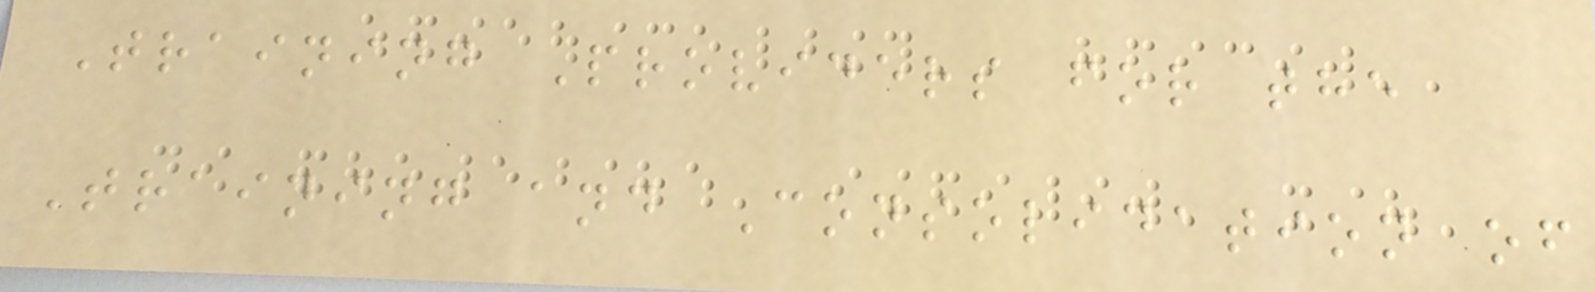Training Providers for the
Training and Consolidation of
